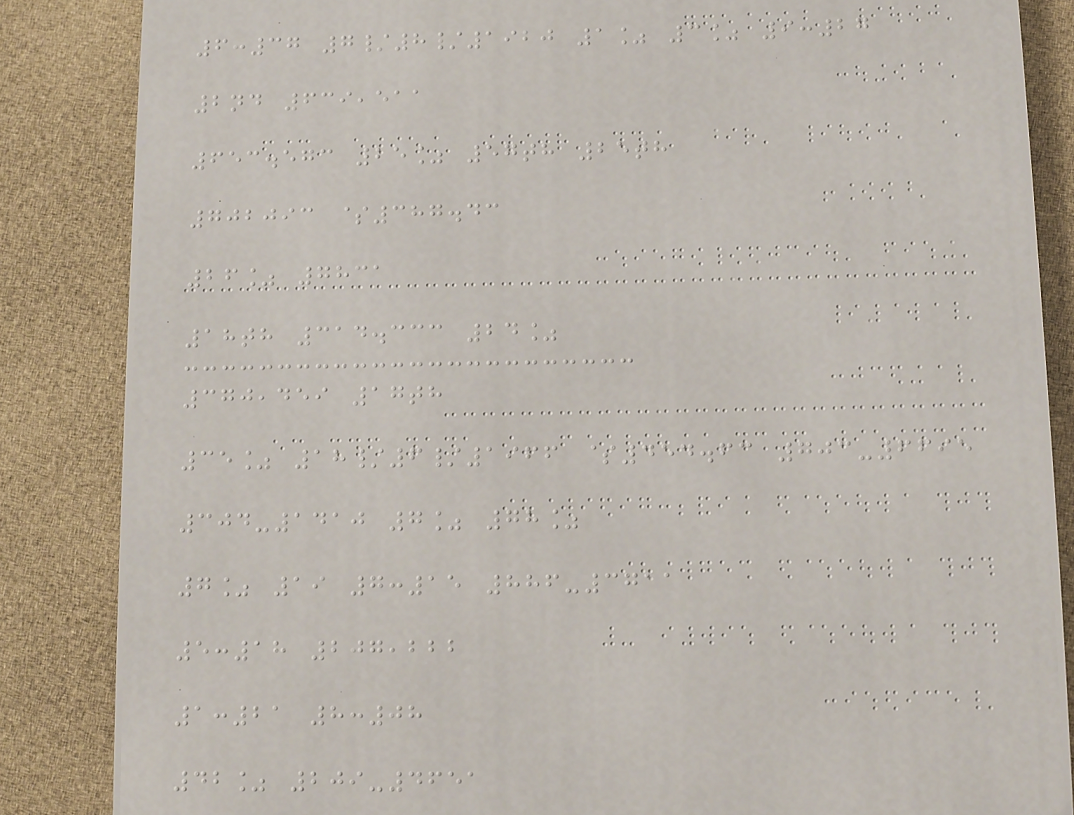6:37 7/8/1920 1% 3% 9:27
2nd 639,511
653.573 25% 57th 25th
702093 $387.43
26% 7831
18th 314.333 24%
370,459 17th
35% 18/6/1966 $454.63 703-6695
304-1410 7% 78%
7% 19 7:15 886-3711
5:18 207,222
1:21 8:08
42% 209-4651
